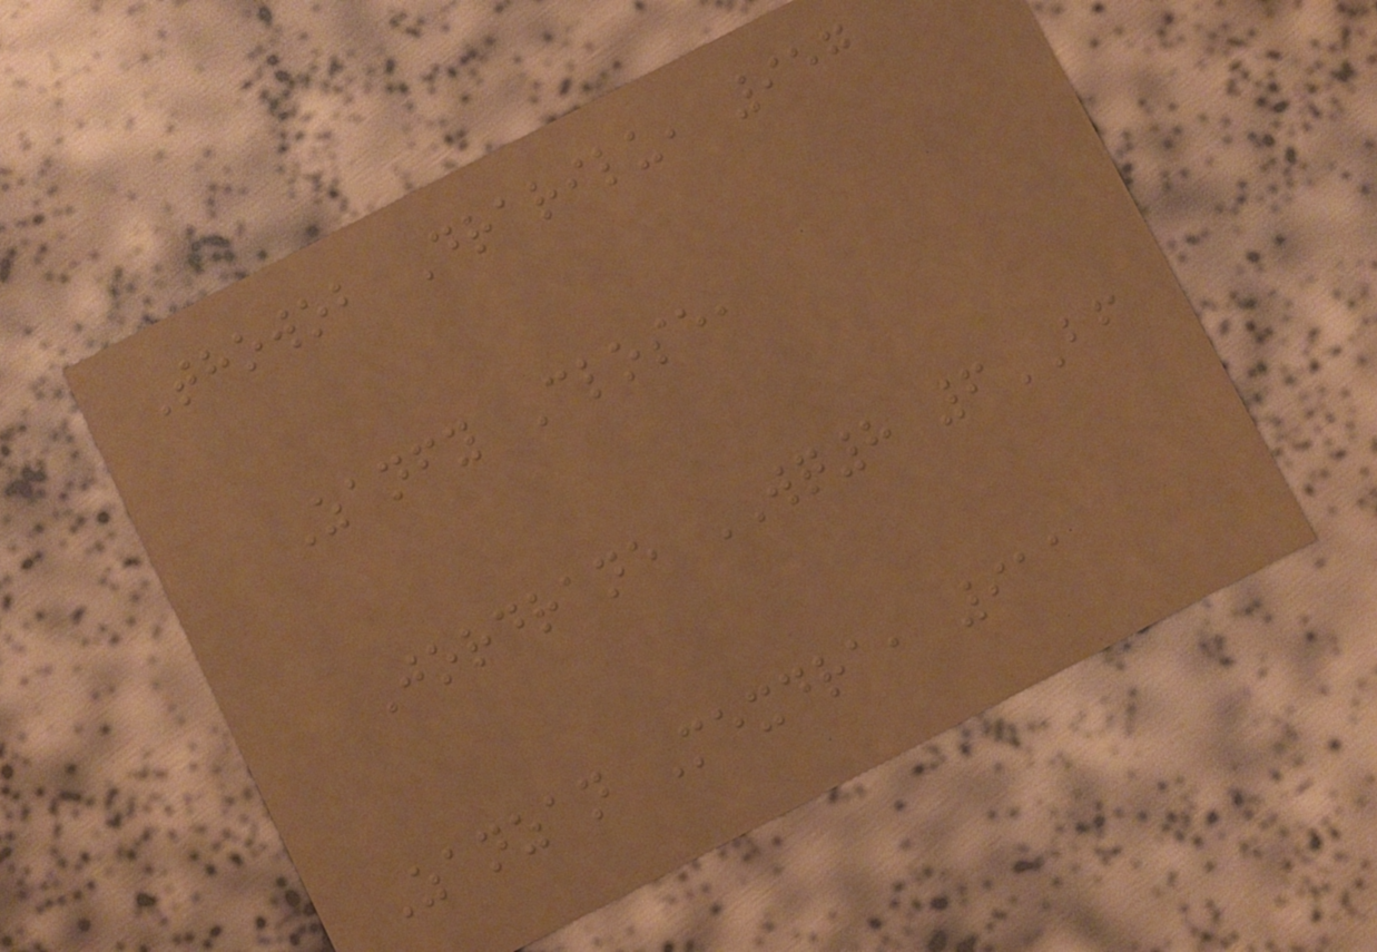Thowob Drarilu, 957
Zanfy Close,
Jordrane WQ8 6BF
Zanzan Mexdra, 911
